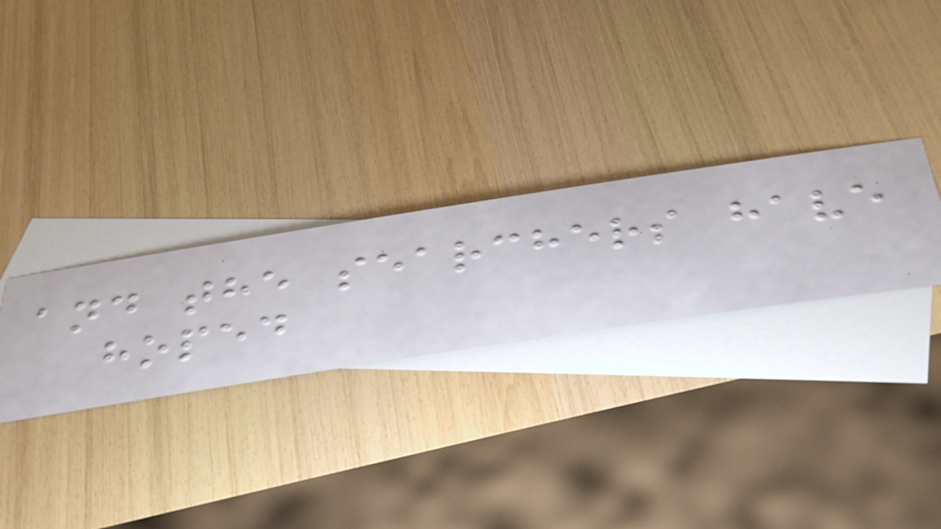and the searchers have
hoped
